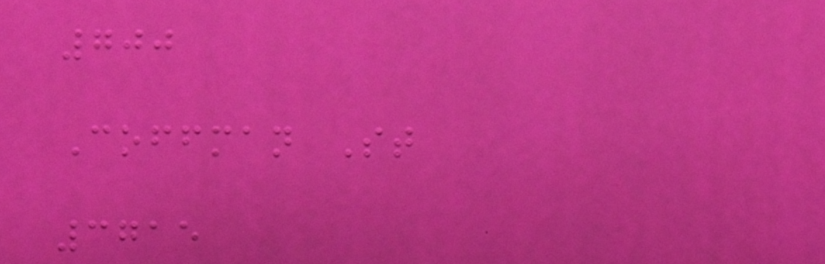700
Coffman St
3715
